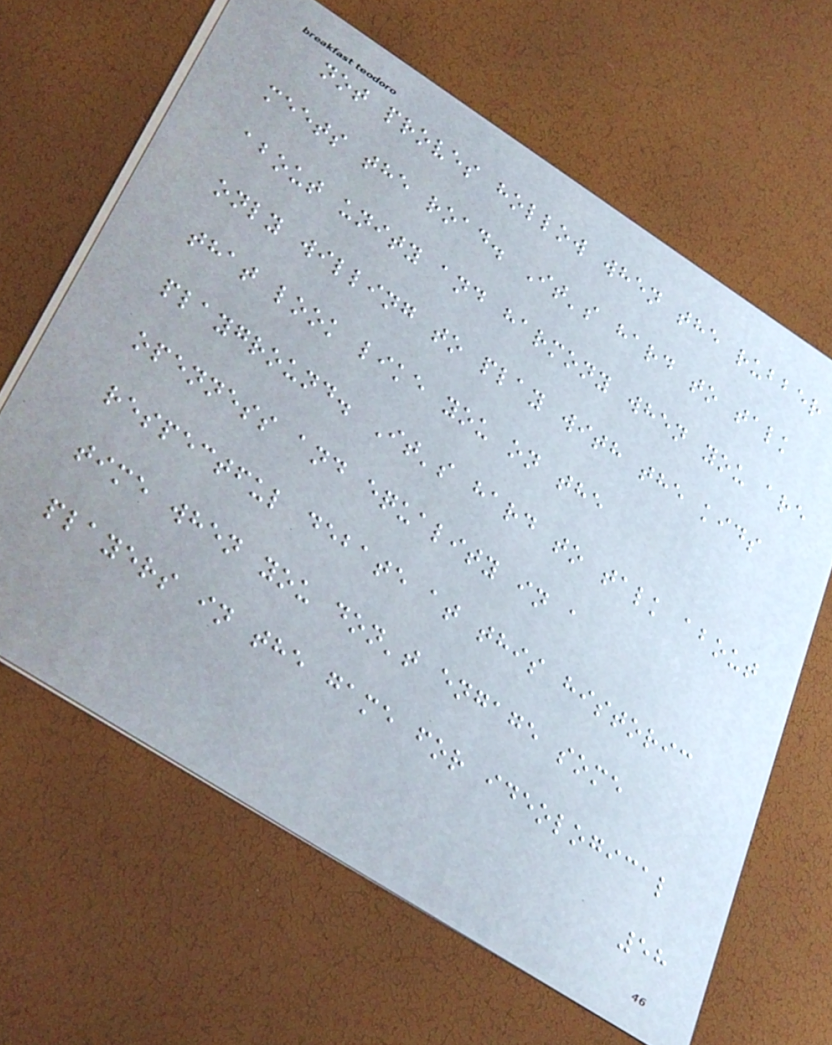not proves hollow when the rubber
meets the road. It's hard to talk
about unity and harmony when you are
only willing to play with the kids
that look like you on the
playground. It's hard to talk about
openness and equality in a
respectful debate at this historic
time when you don't engage some
players in the game for ideological
58
